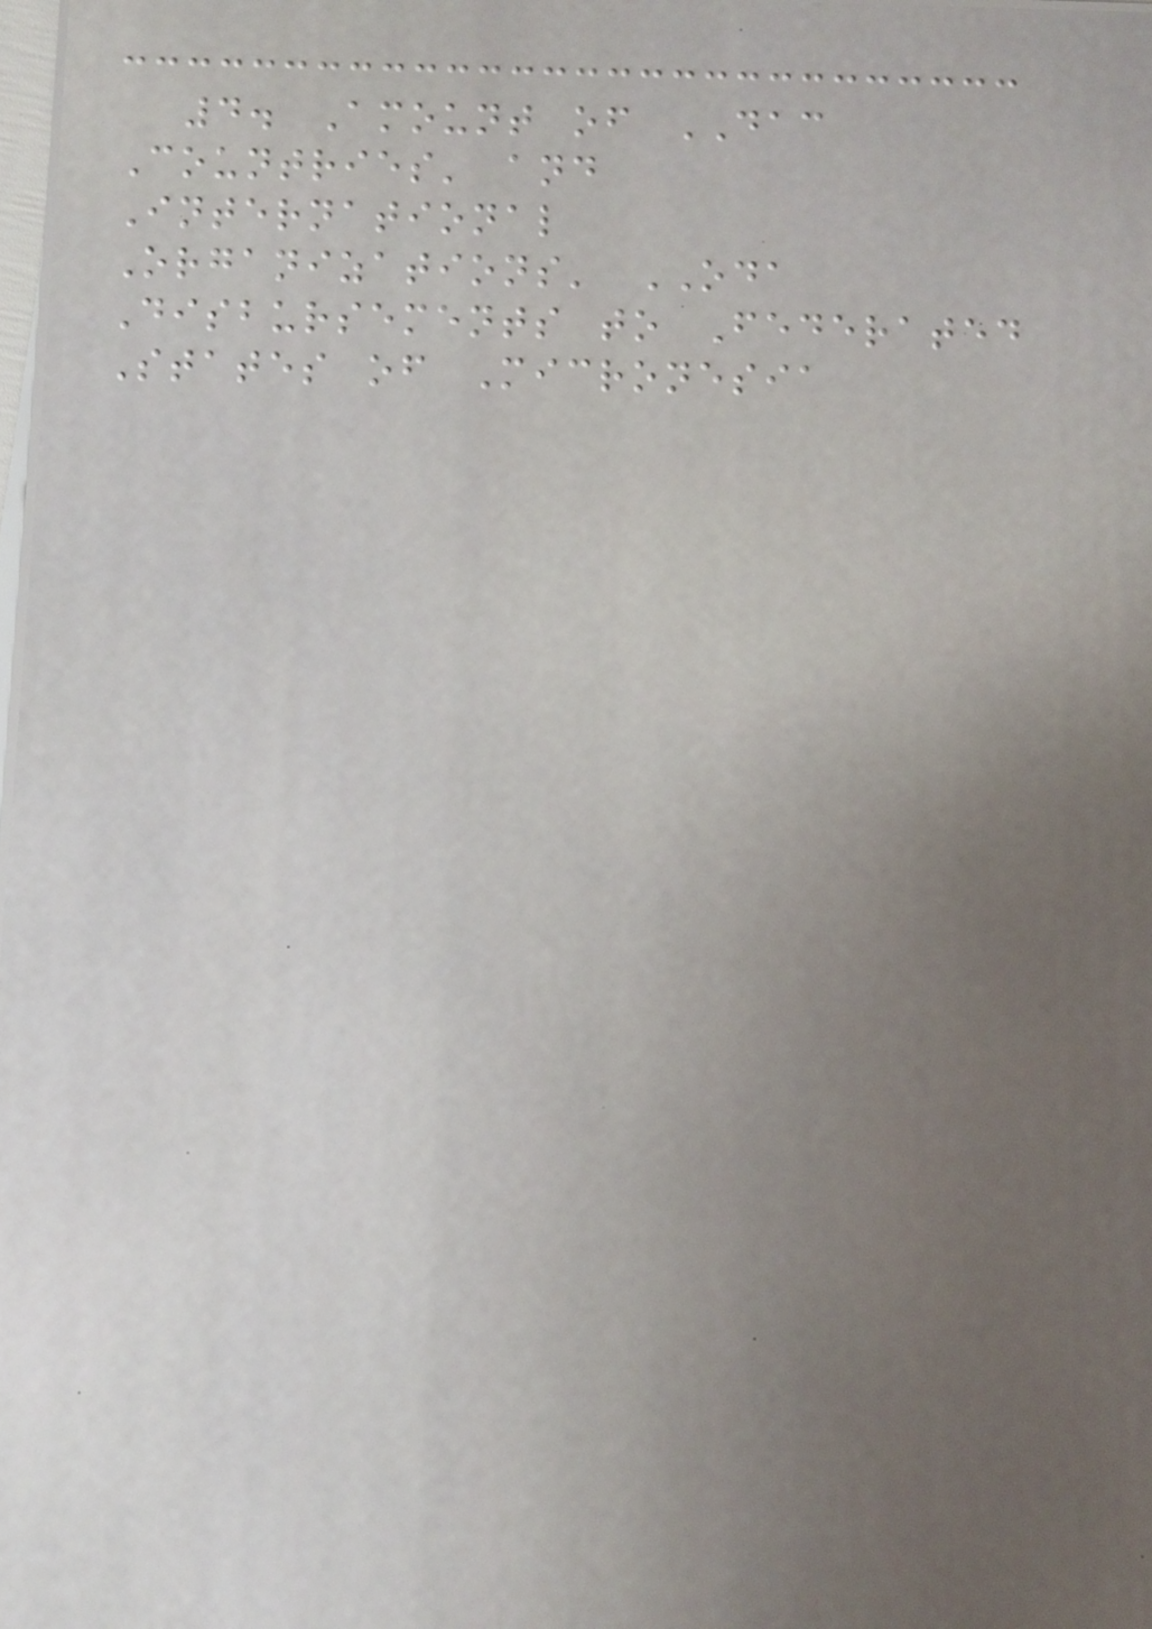4. Amount of DAC
Countries' and
International
Organizations' ODA
Disbursements to Federated
States of Micronesia
